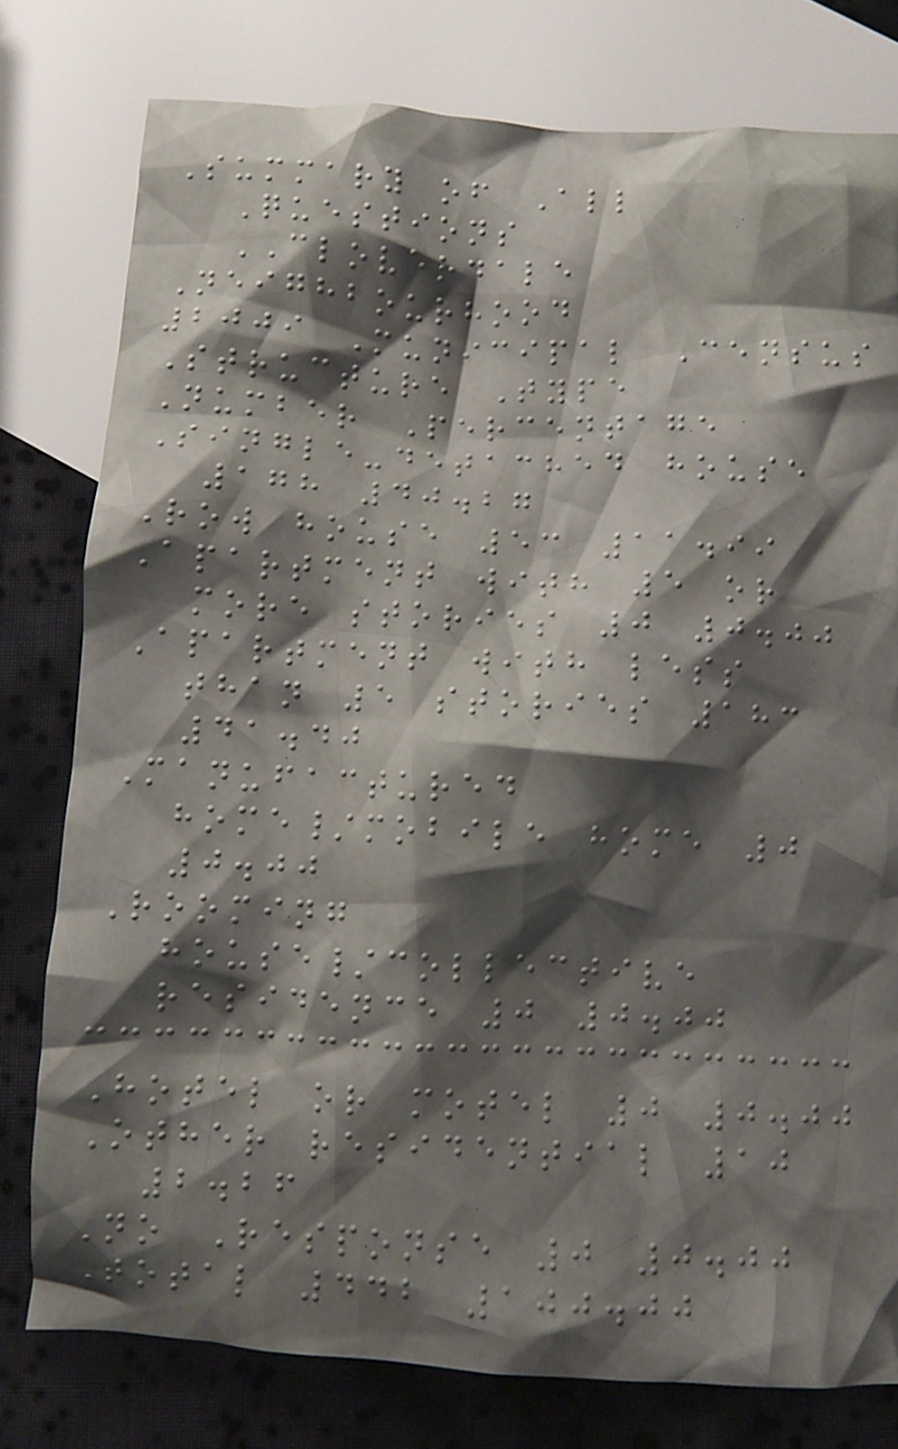Summary of All
Questions
CLOVERDALE
Neighbourhood
2009 Municipal Census
Structure Type
Number Percentage
Single-detached house
178 40.27
Row house 53 11.99
Apartment with 5 or
more stories 0 0.00
Apartment with less
than 5 stories 183
41.40
Manufactured
home/mobile home 0
0.00
Rooming
house/collective
residence 0 0.00
Hotel or motel 0 0.00
Other residential 10
2.26
No Response 0 0.00
Total 442 100.00
